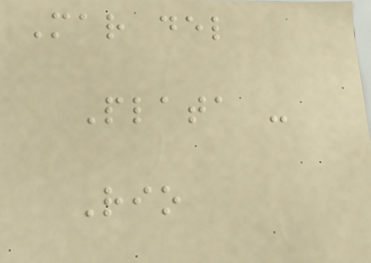Mar del
Plata -
Rio
